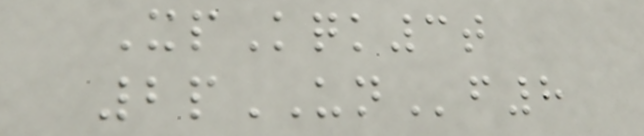XpKqk3t
2pUNf8
